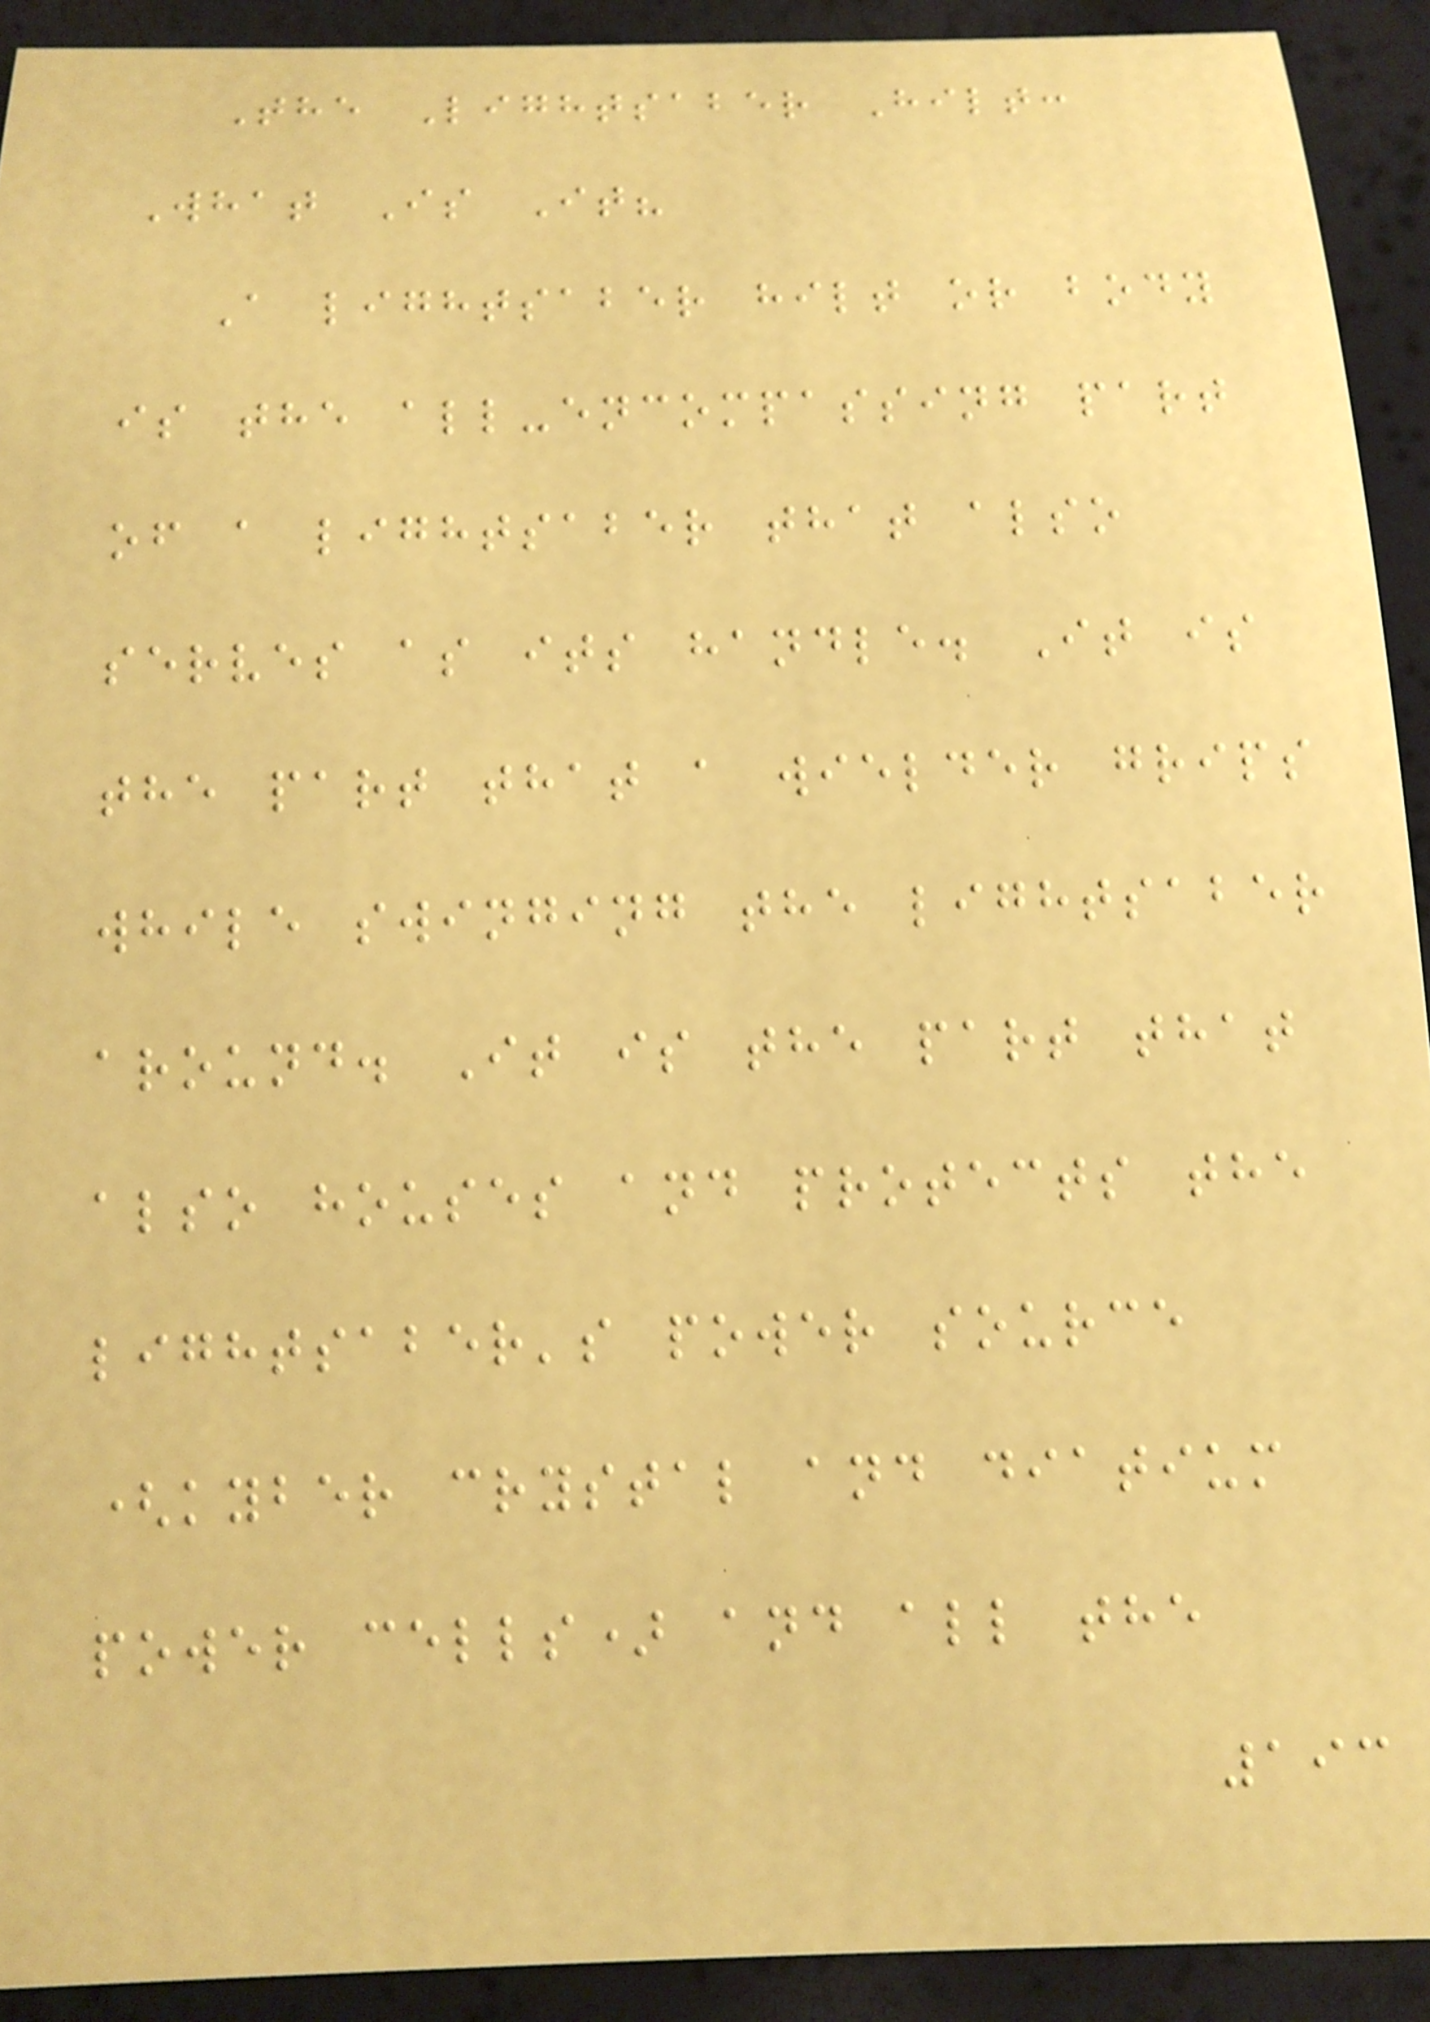The Lightsaber Hilt:
What Is It?
A lightsaber hilt or body
is the all-encompassing part
of a lightsaber that also
serves as its handle. It is
the part that a wielder grips
while swinging the lightsaber
around. It is the part that
also houses and protects the
lightsaber's power source
(kyber crystal and diatium
power cells) and all the
193
